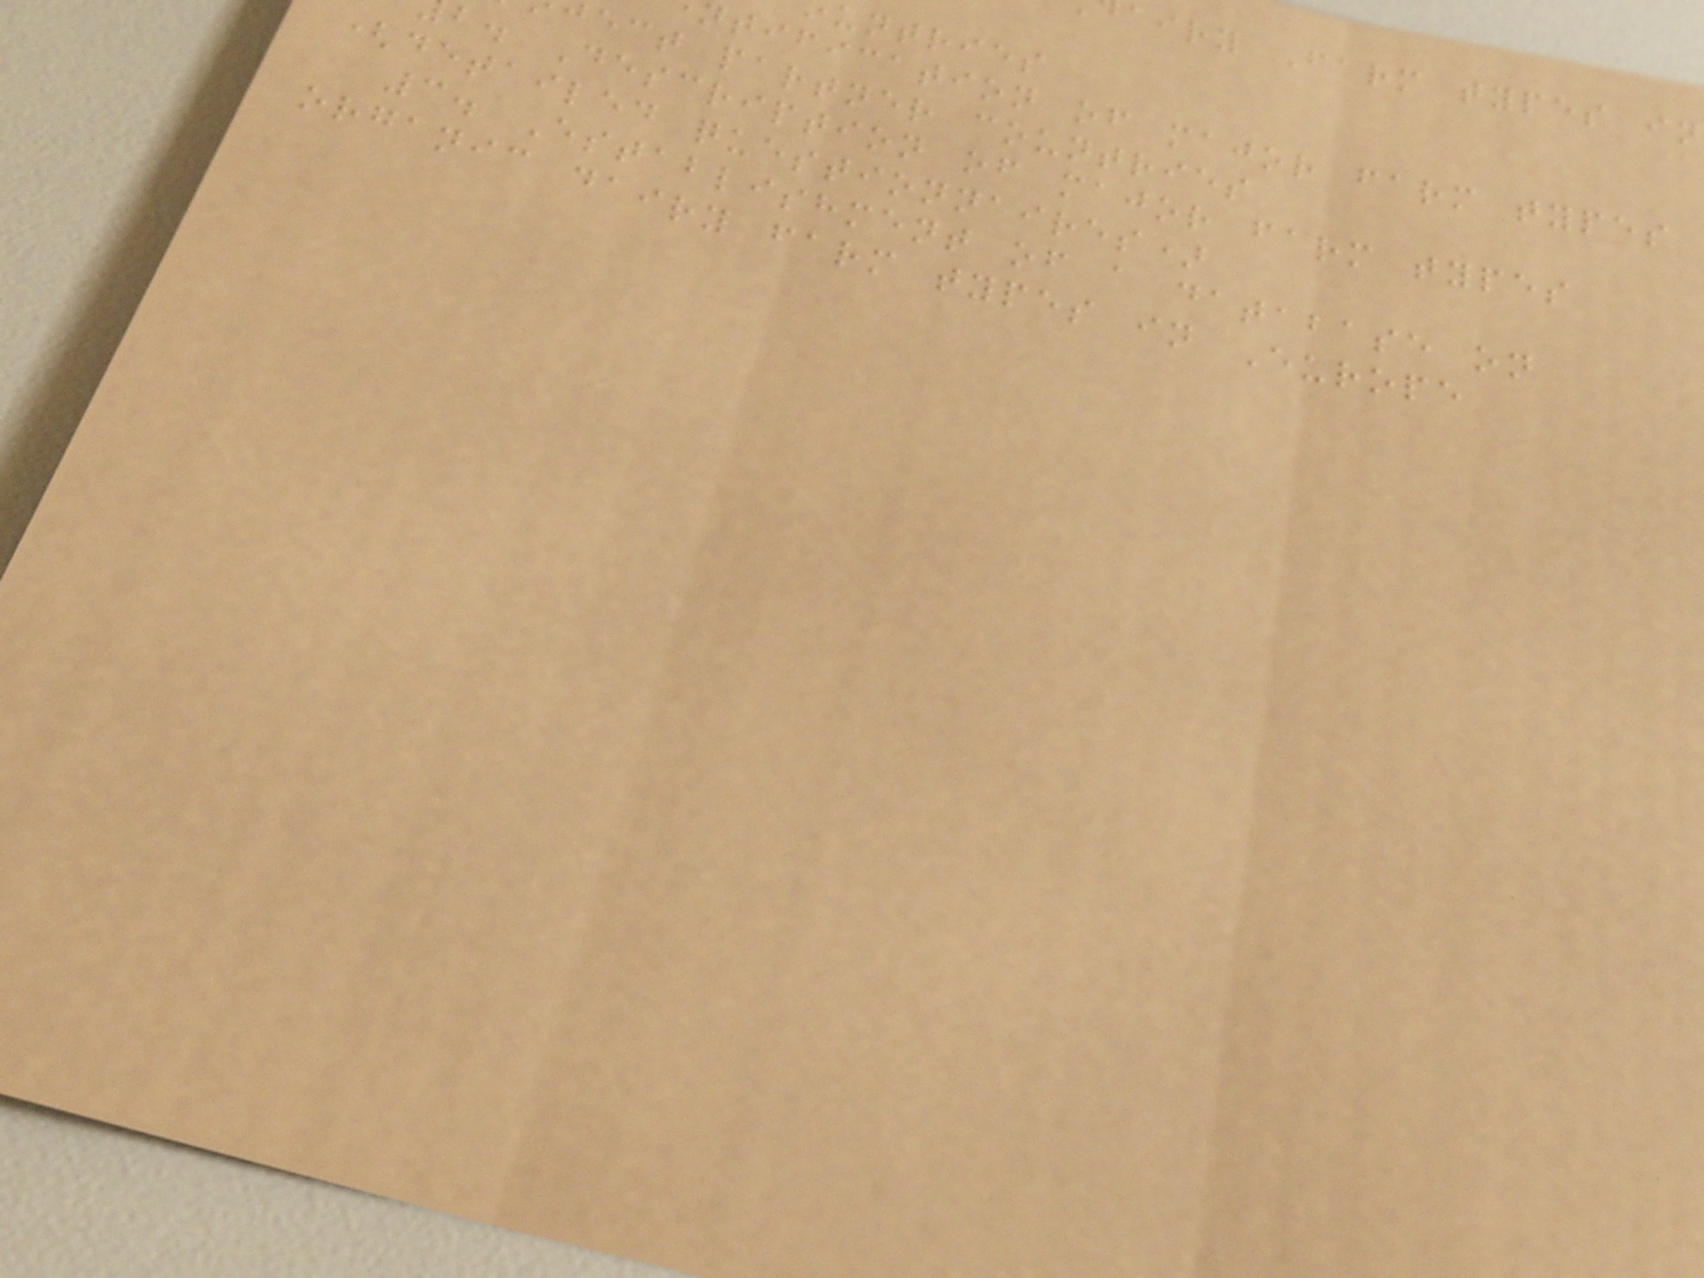airy Farm types in
untries
ntification of major farm types
ect partner countries
b. Description of major farm types
(detailed questionnaires)
3. Establishment of a database on
organic dairy farm types in Europe
